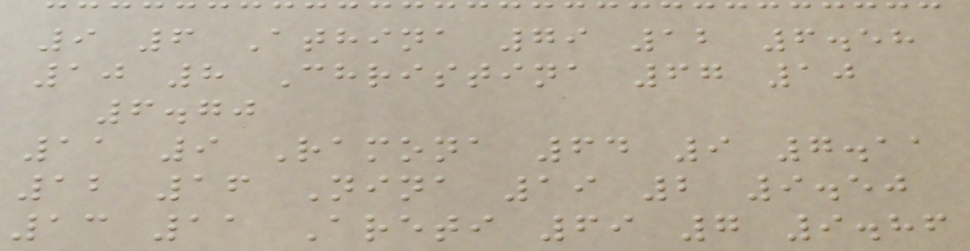9 6 Athina 79 12 6.58
10 8 Christina 67 10
6.70
11 9 Ramona 64 9 7.11
12 16 Nina 19 2 9.50
13 11 Areti 69 7 9.86
